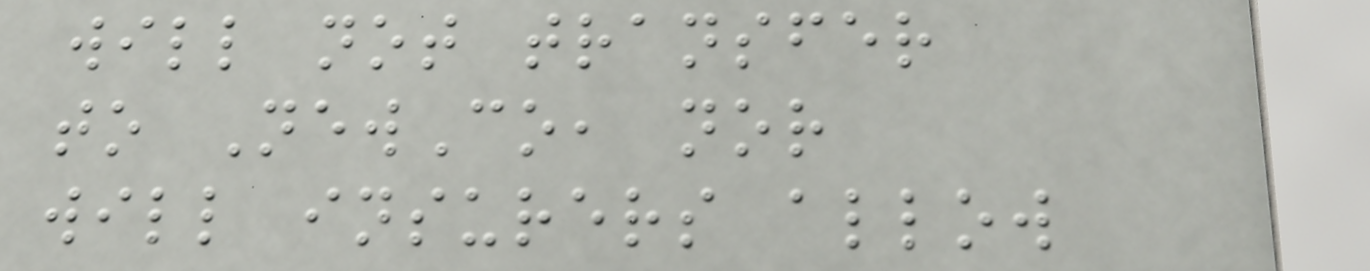will not transfer
to NewCo, nor
will insurers allow
